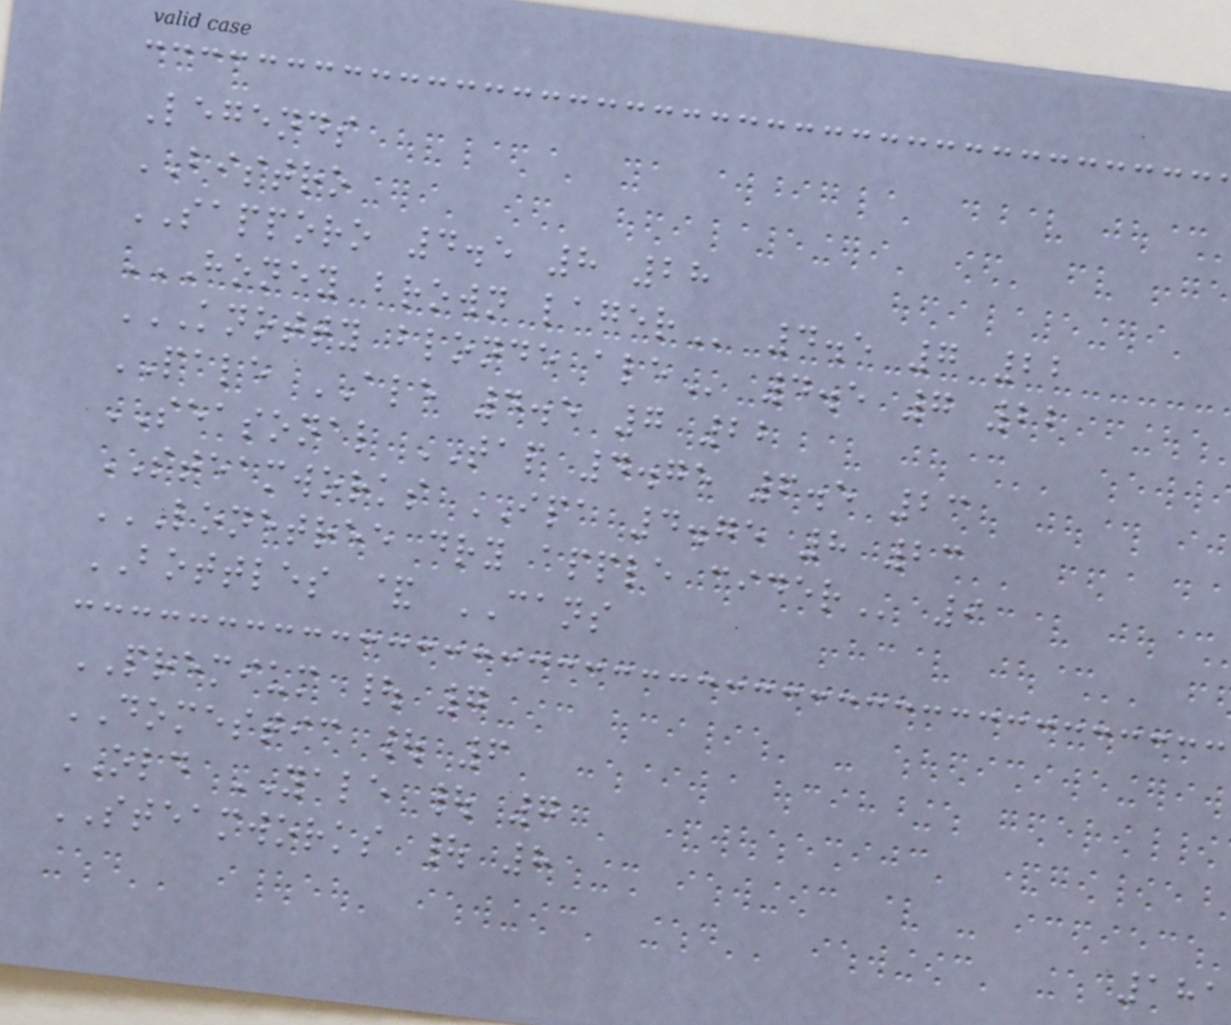Legends
BISTRO
SAPPORO 4.5 8 28
HONEY BROWN LAGER 4.5 7 22
KNOTTY BLONDE ALE 4.5 7 22
PALE ALE 4.5 7 22
SEASONAL TAP 4.75 6.5 23
STEAMWORKS IPA 4.75 8 23
LONETREE DRY APPLE CIDER 9
BOTTLES & CANS
PREMIUM | 7
DOMESTIC | 6
OLD YALE | 7
STEAMWORKS | 8
181
